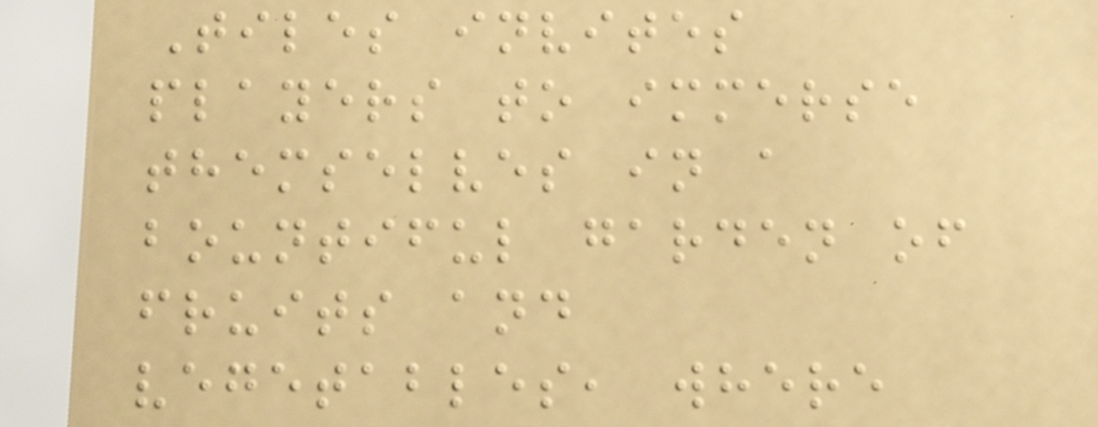Tiles invites
players to immerse
themselves in a
bountiful garden of
fruits and
vegetables, where
